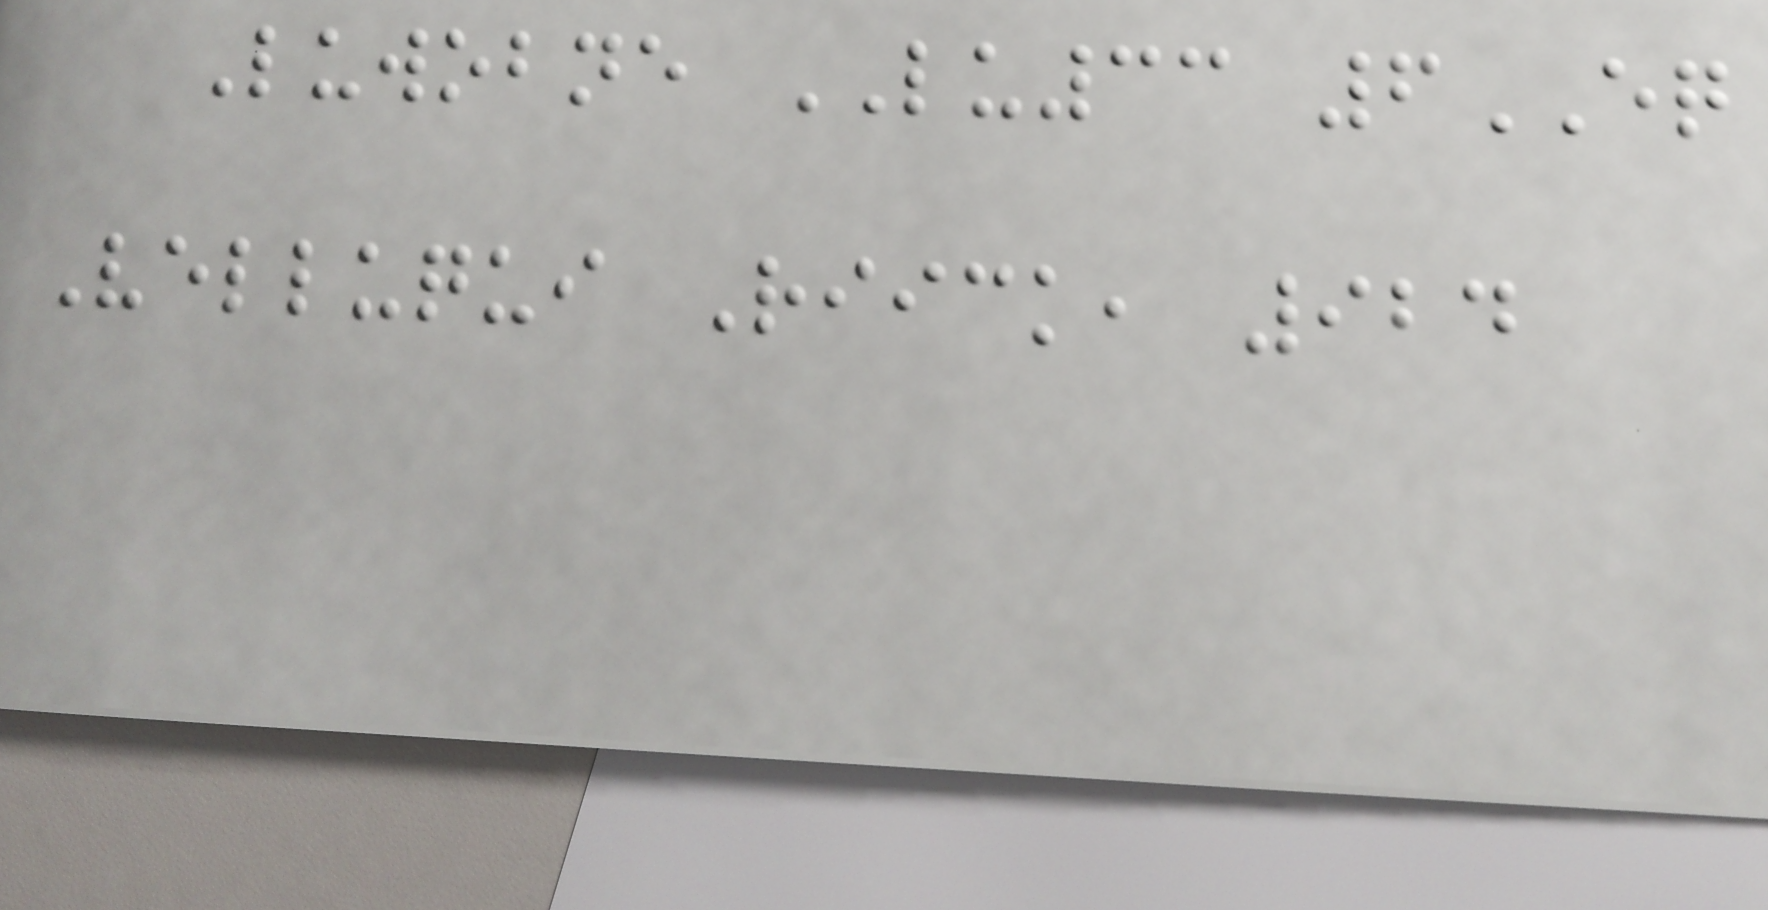Luwobne LU33 6EQ
Velluqui Riick, 924
